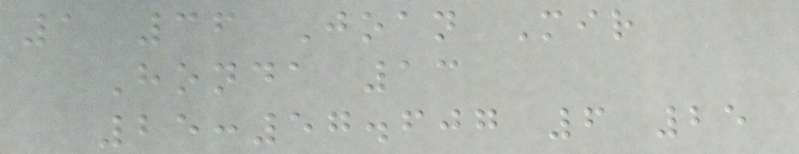1 36 Joan Mir
Honda 13
25:57.607 6 25
